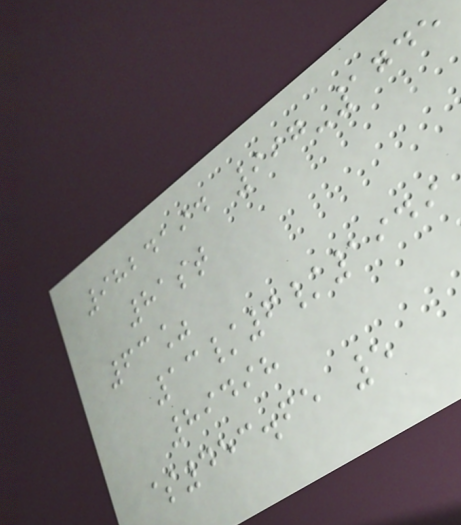9824194 997-1745
81st
63%
13/6/1949
89498
$453.65 5
